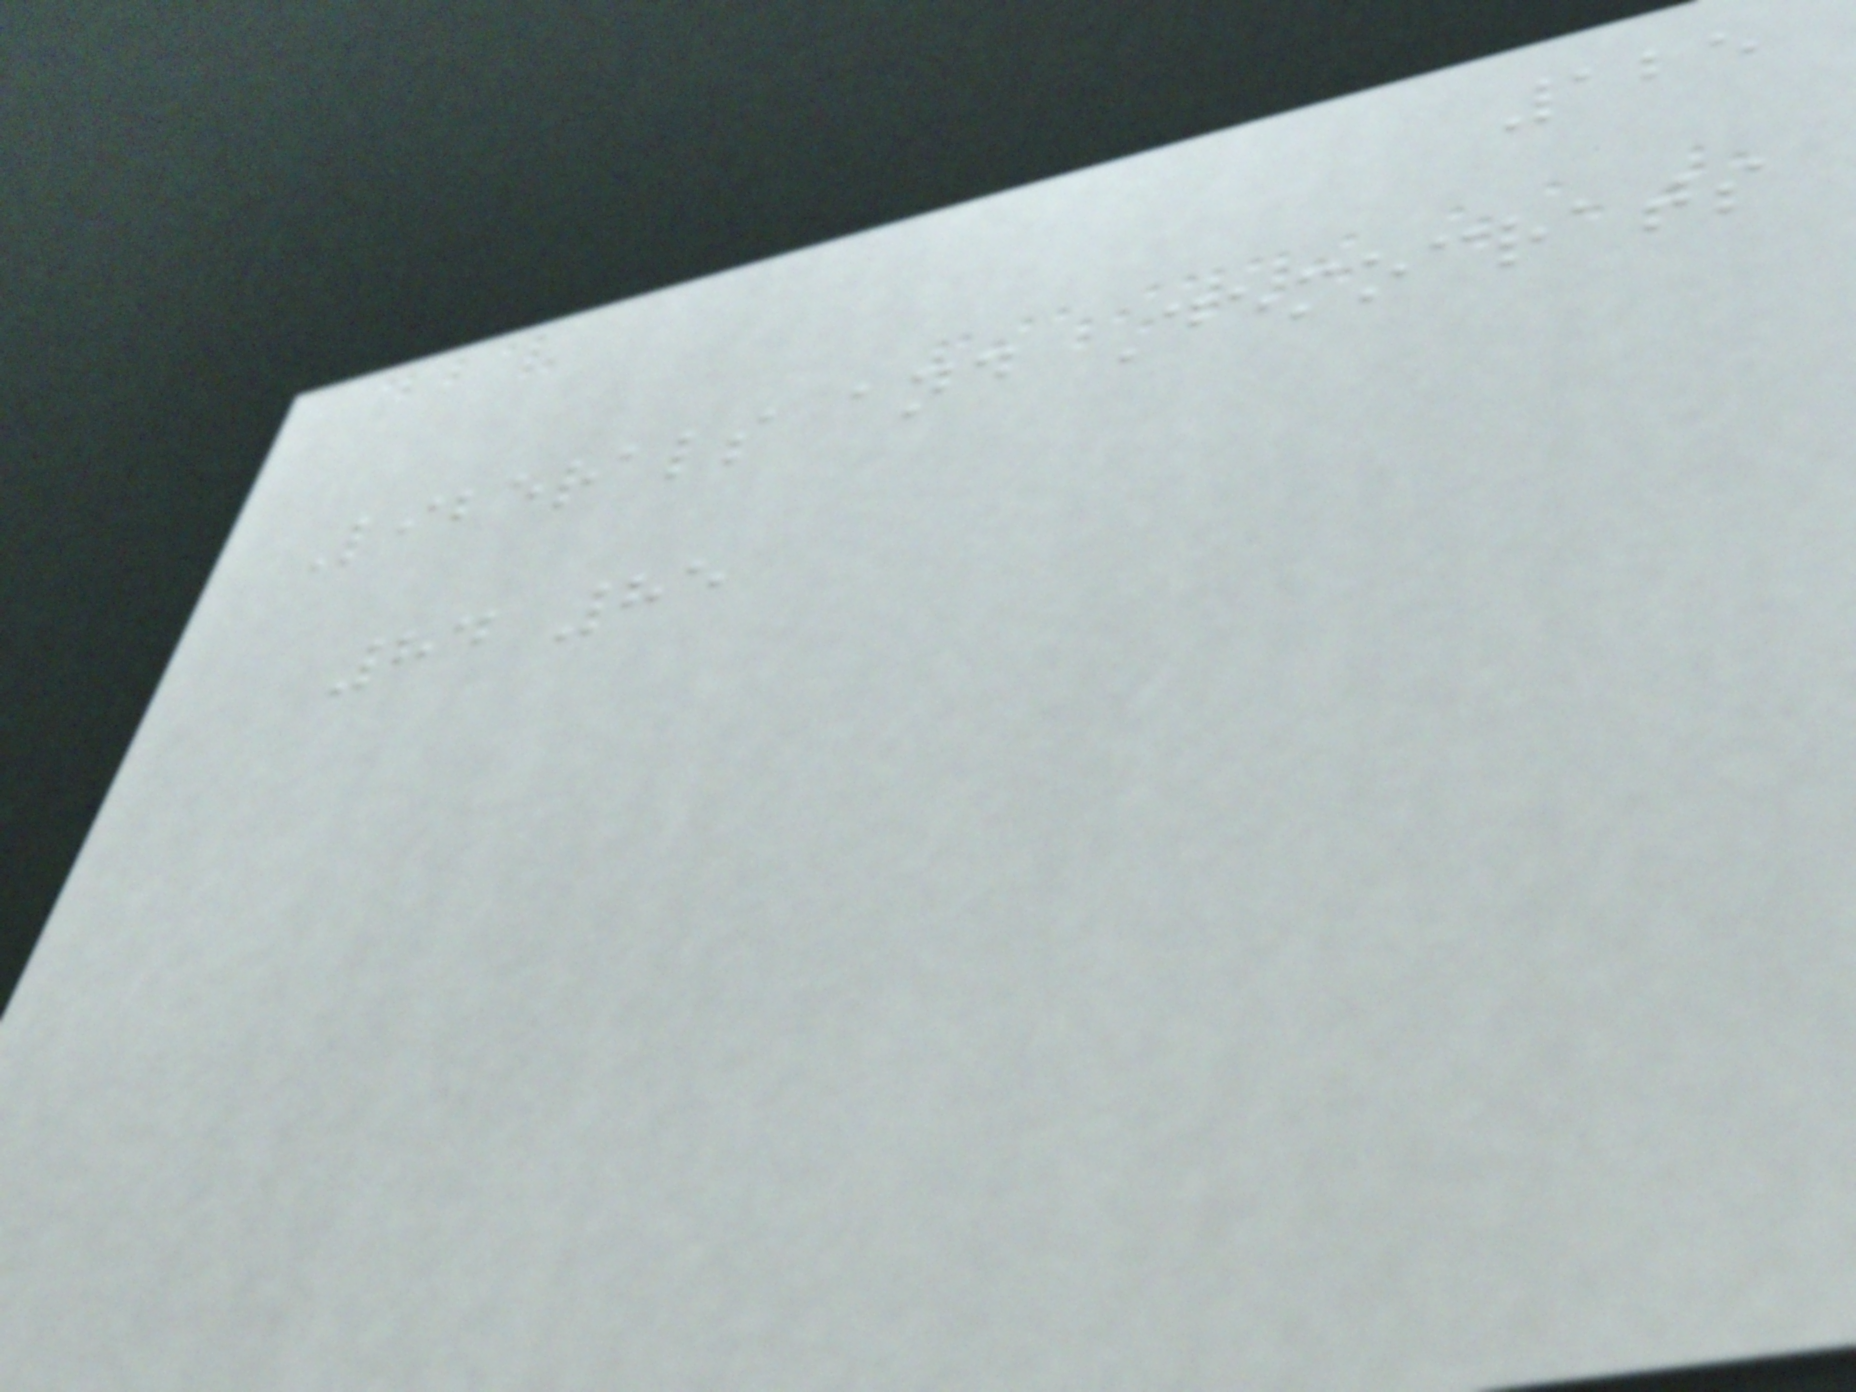125
Liberals and Democrats
84 85
